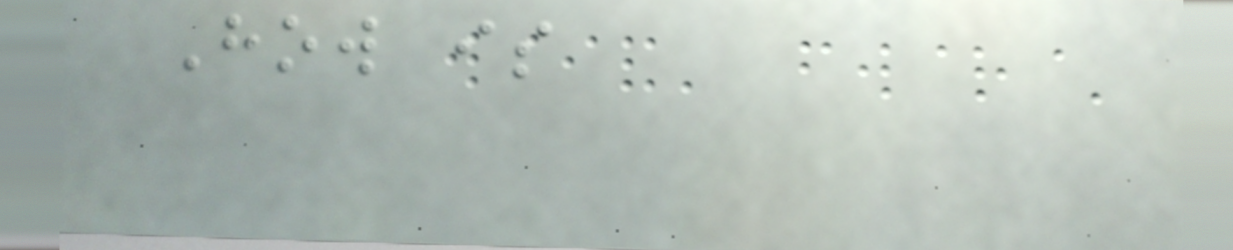How is
